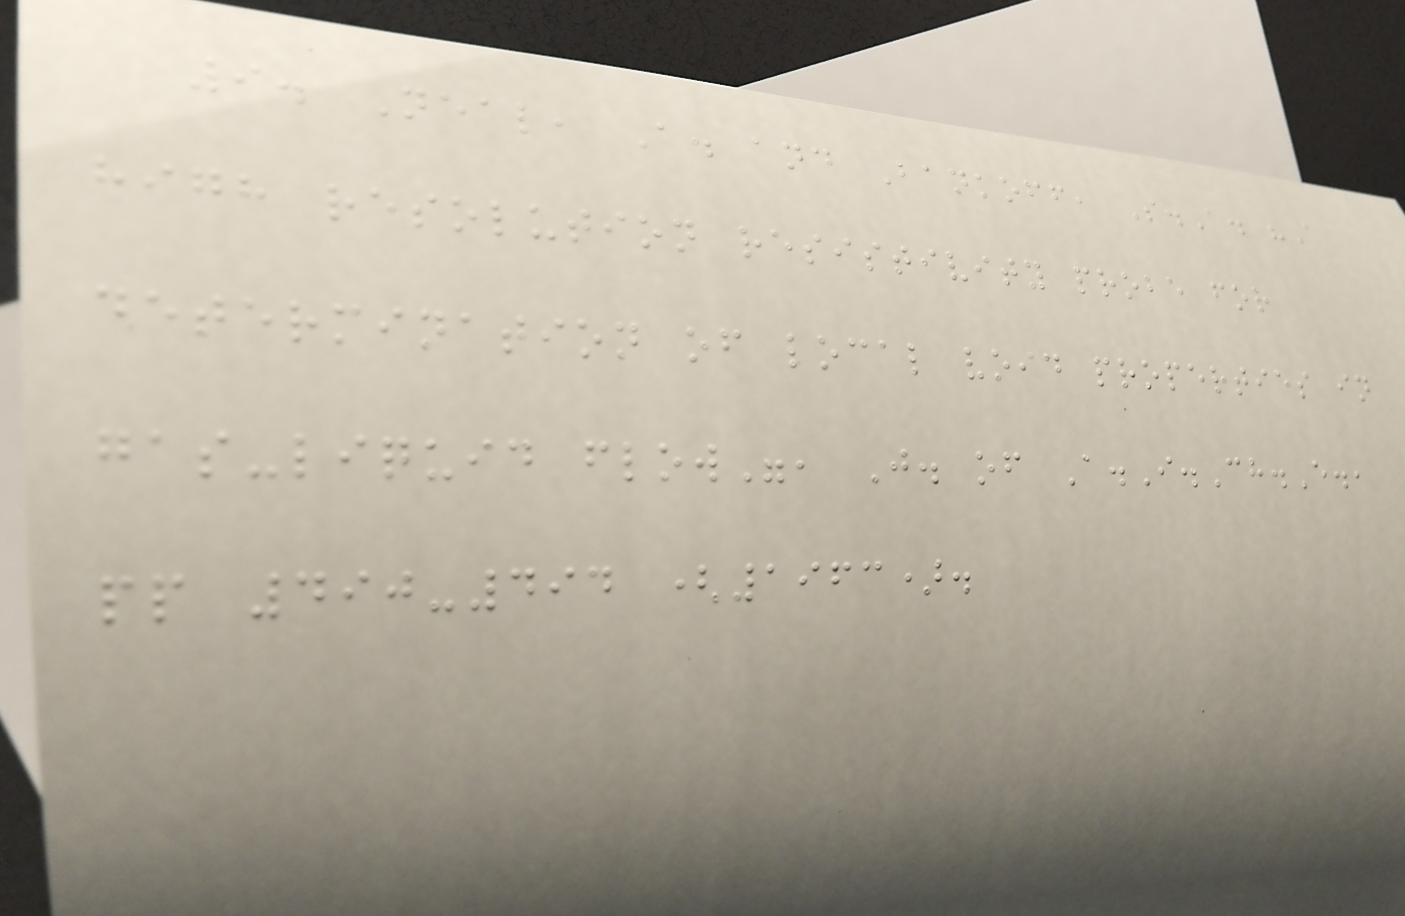9. Neal, A. and Bankoff, S.A. "A
high resolution resistivity probe for
determination of local void properties in
gas-liquid flow", J. of A.I.Ch.E.,
pp 490-494 (1963).
